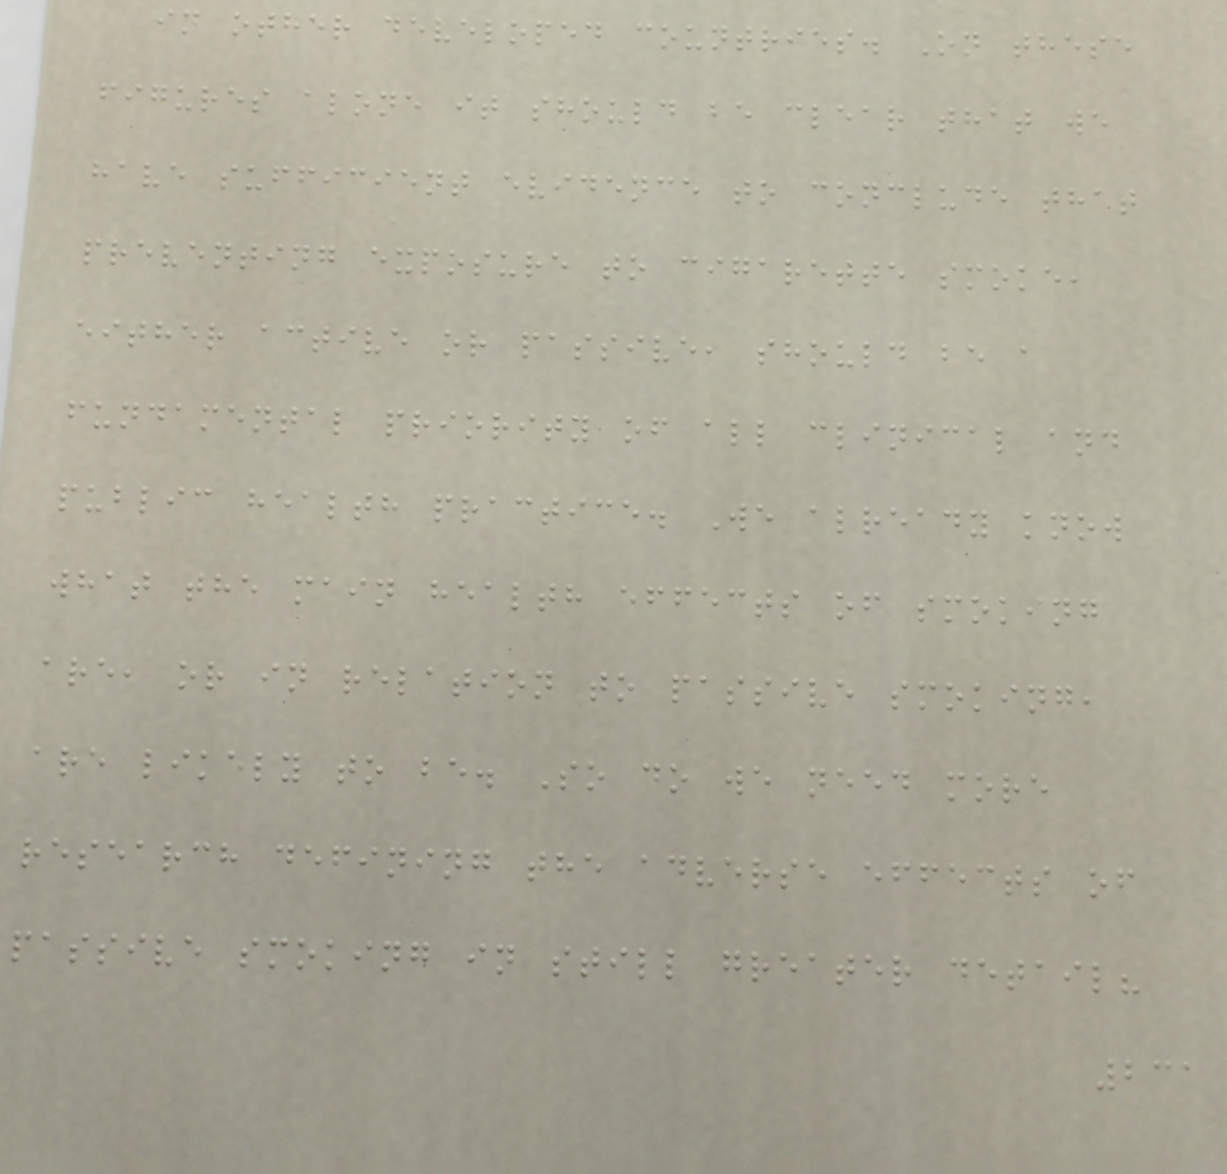in other developed countries. On these
figures alone it should be clear that we
have sufficient evidence to conclude that
preventing exposure to cigarette smoke,
either active or passive, should be a
fundamental priority of all clinical and
public health practice. We already know
what the main health effects of smoking
are, or in relation to passive smoking,
are likely to be. So do we need more
research defining the adverse effects of
passive smoking in still greater detail?
231
